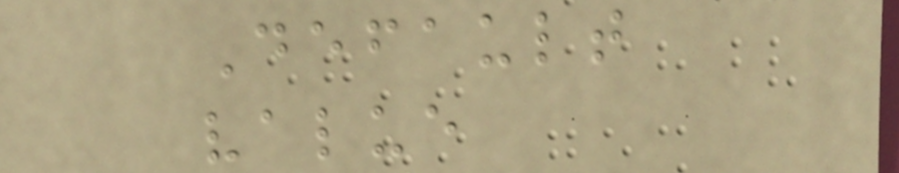Default
value
